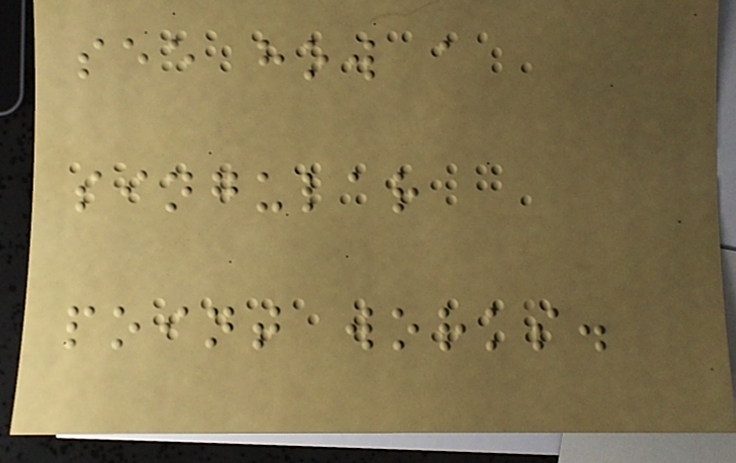see how a
singular
point works.
